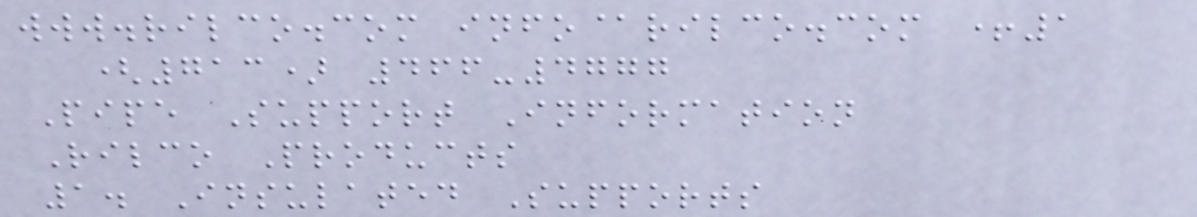www.rilco.com info@rilco.com +1
(713) 466-4777
Pipe Support Information
Rilco Products
1. Insulated Supports
